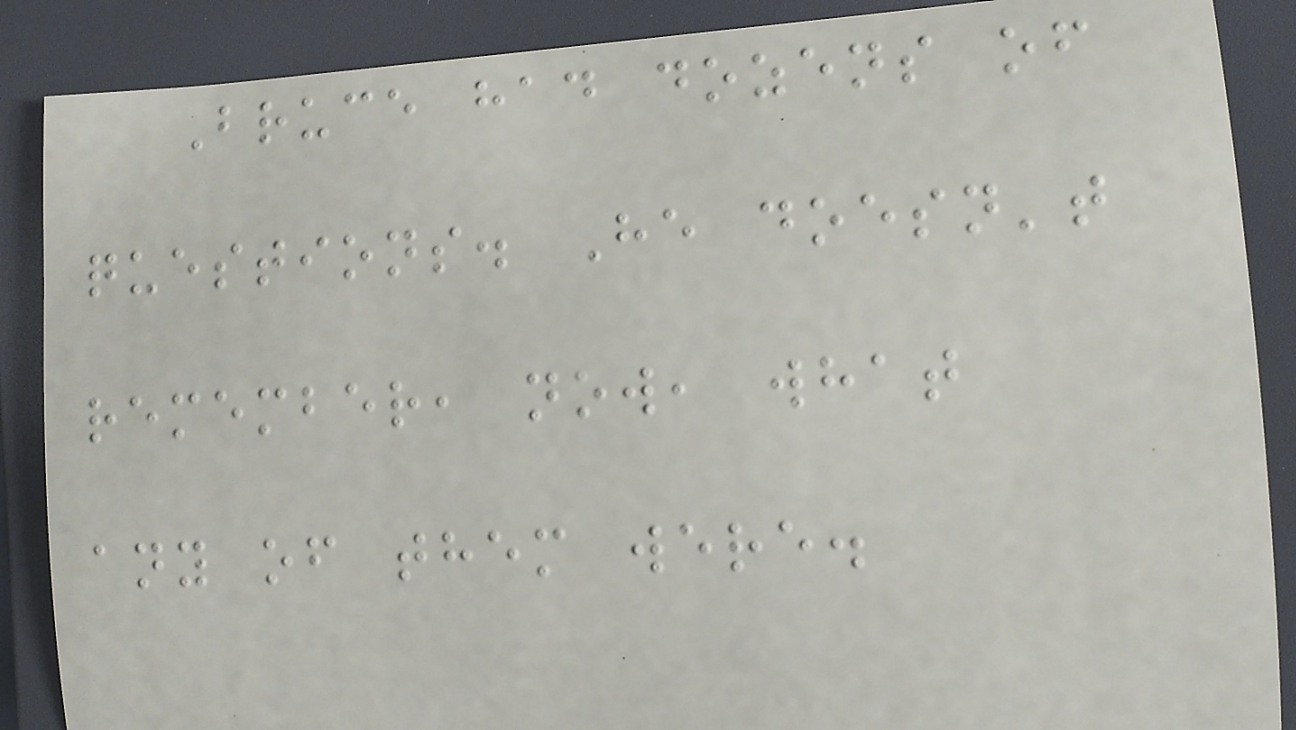Bruce had dozens of
questions. He doesn't
remember, now, what
any of them were.
